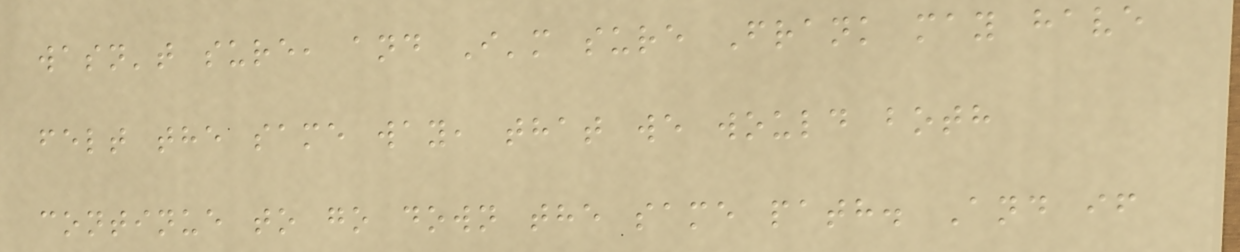wasn't sure, and I'm sure Frank may have
felt the same way, that we would both
continue to go down the same path. And if
